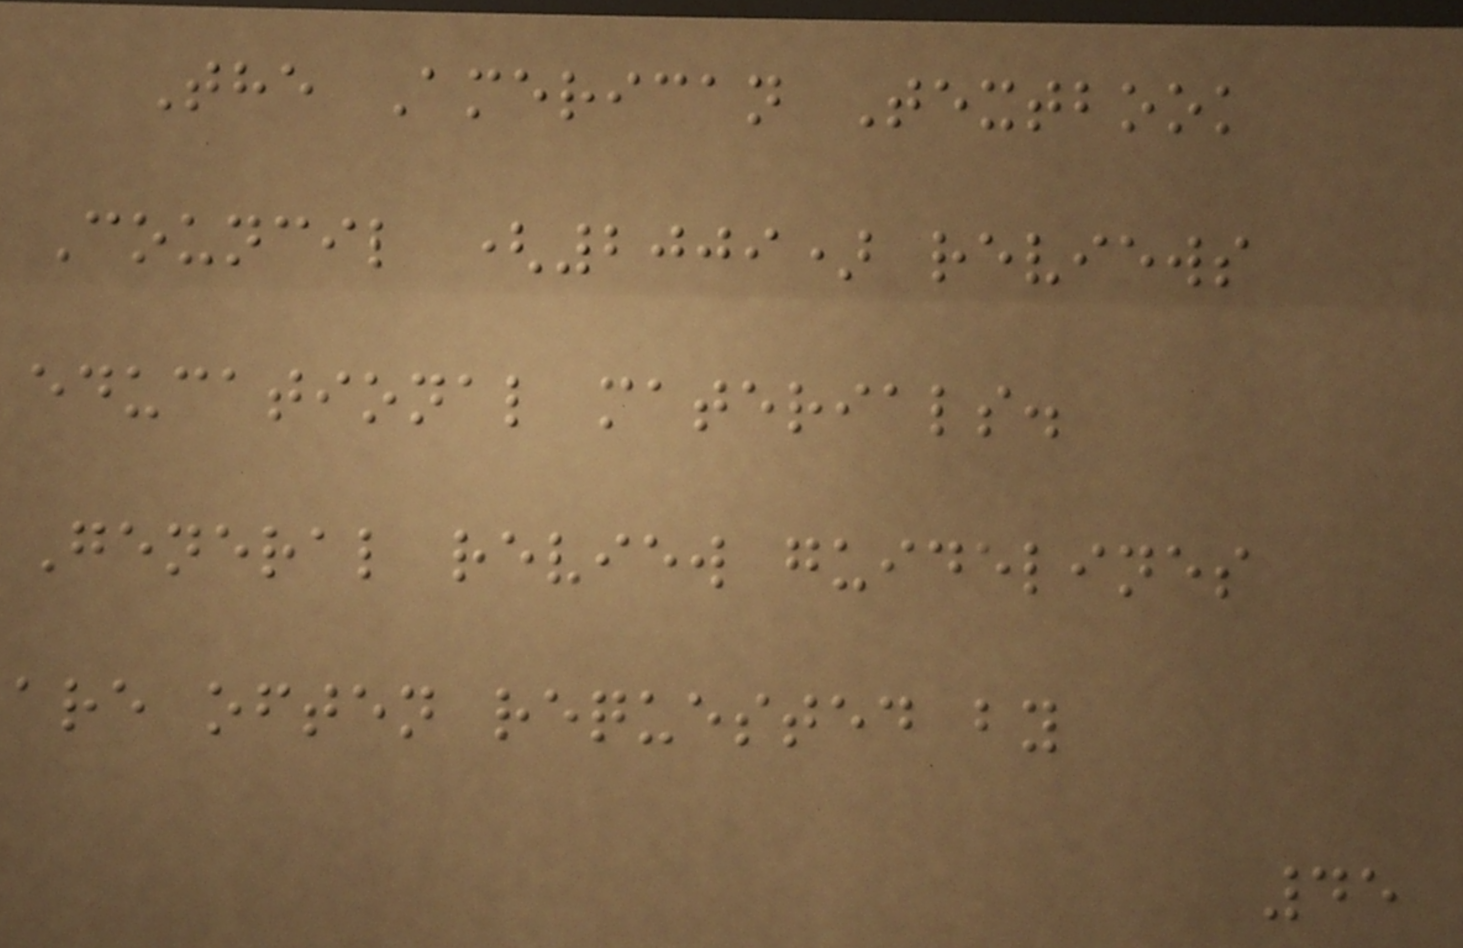The American Textbook
Council (2009) reviews
educational materials.
General review guidelines
are often requested by
45
